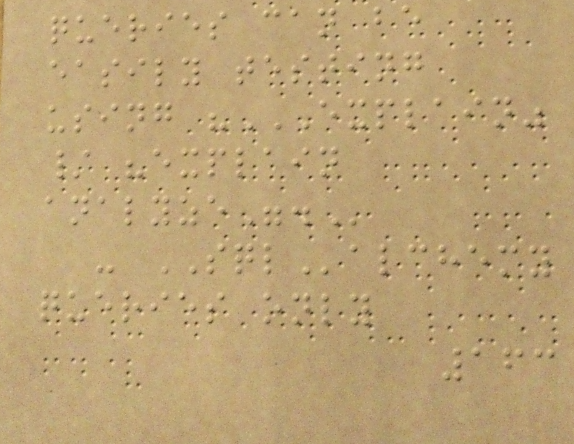queries can be
easily testing
using "EXPLAIN"
/ "EXPLAIN
ANALYZE".
- SQLalchemy
queries only
163
